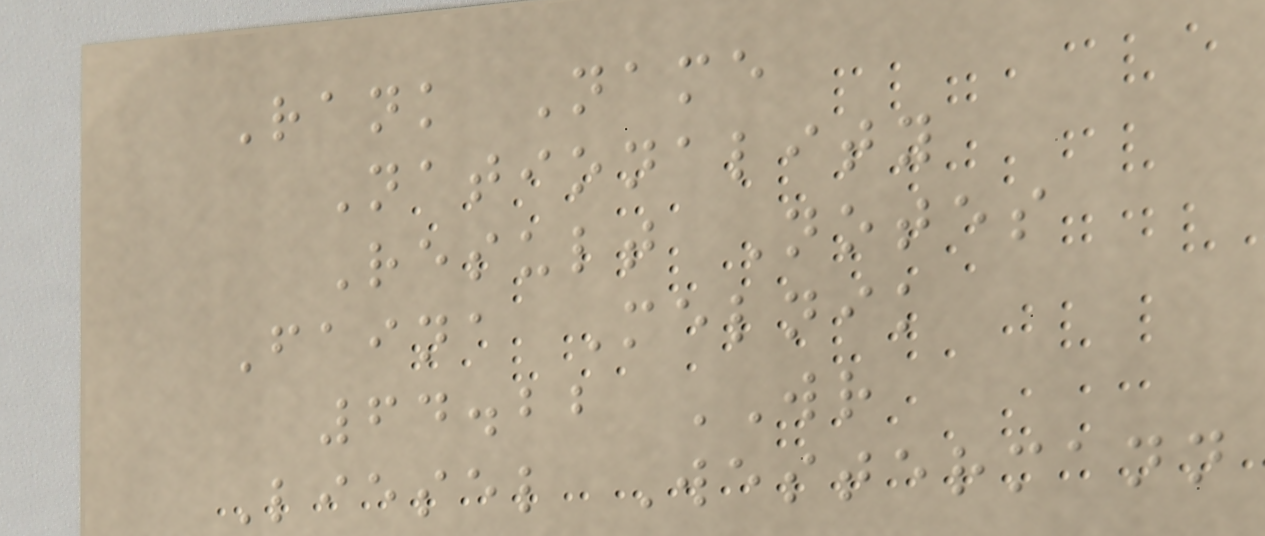Rank Name
Nationality
Result Notes
Faina Melnik
64.22 WR
Liesel Westermann
